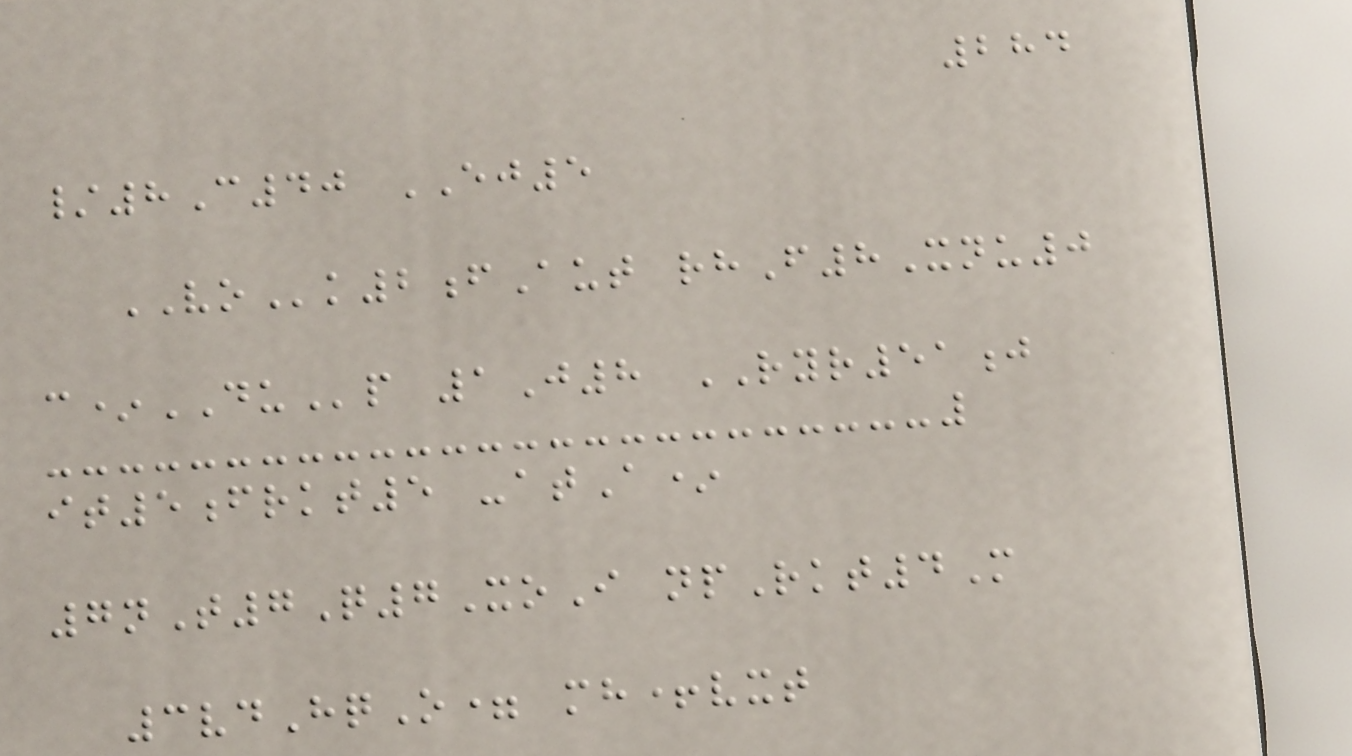284
/8C40 EJ5
VOk2fAut rhF8Xnu0
c*DUp 1J8 RYR51j
it5frkt5 -atA*
7nT7Q7XoI npRkt4M
3vdHqO= mh+vxt
